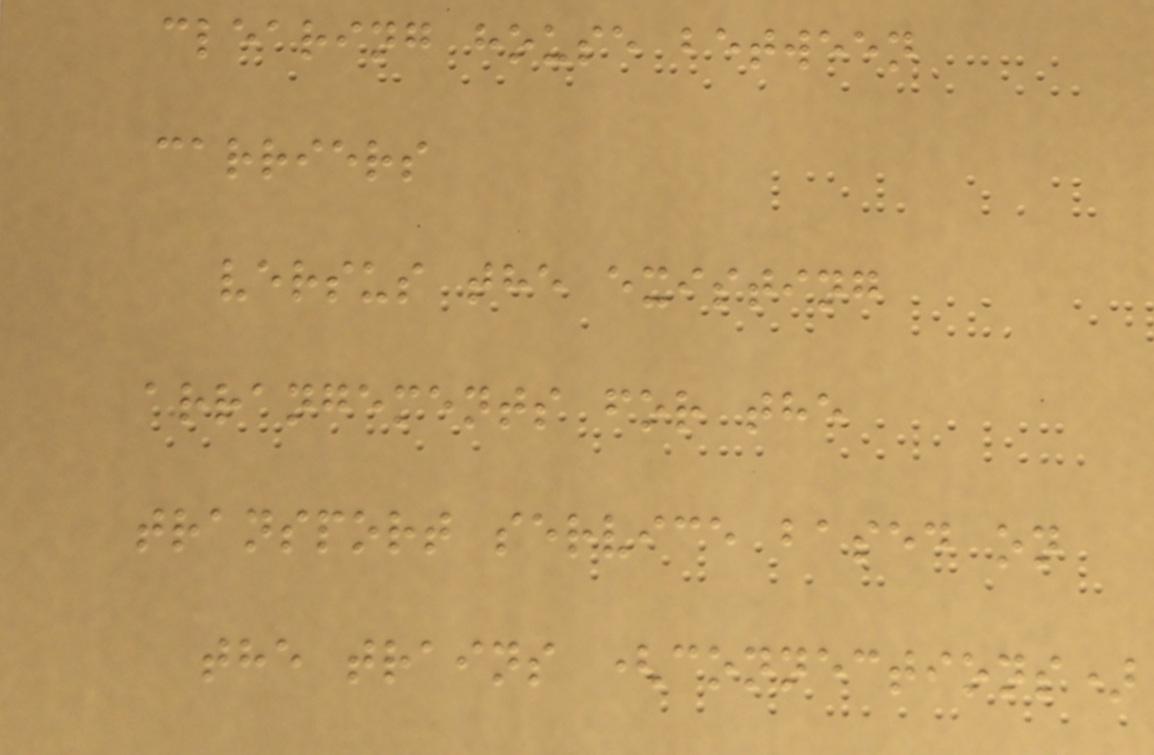clearing house between
carriers
versus the existing
arrangements for the
transport service based on
the trains (connections)
